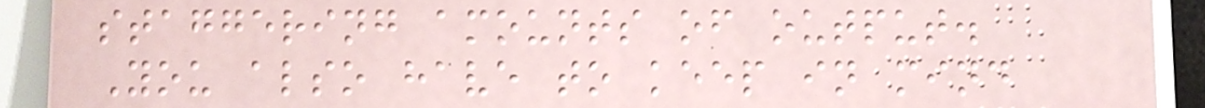staggering amounts of output.
You also have to keep in mind
